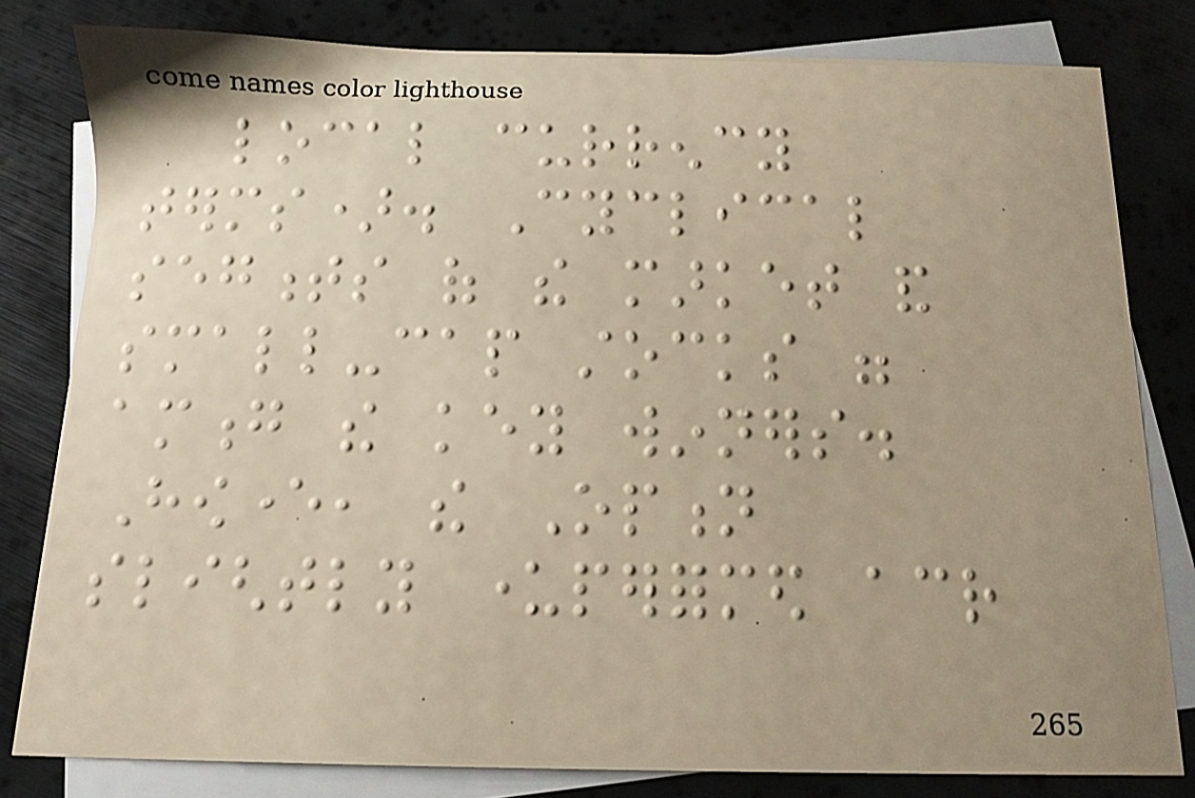local currency
terms). Cyclical
segments of the market and
small-cap stocks were
among the key winners.
However, the Option
slightly underperformed across
